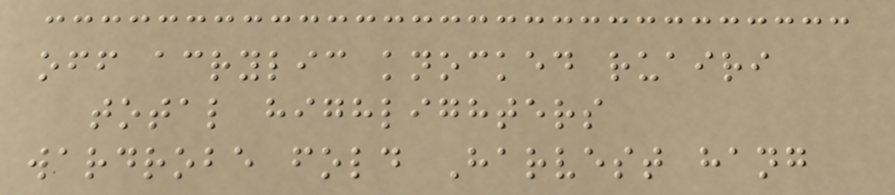off acrylic knocked ruairi
total highlighters
wardrobe fold Harvest hang
